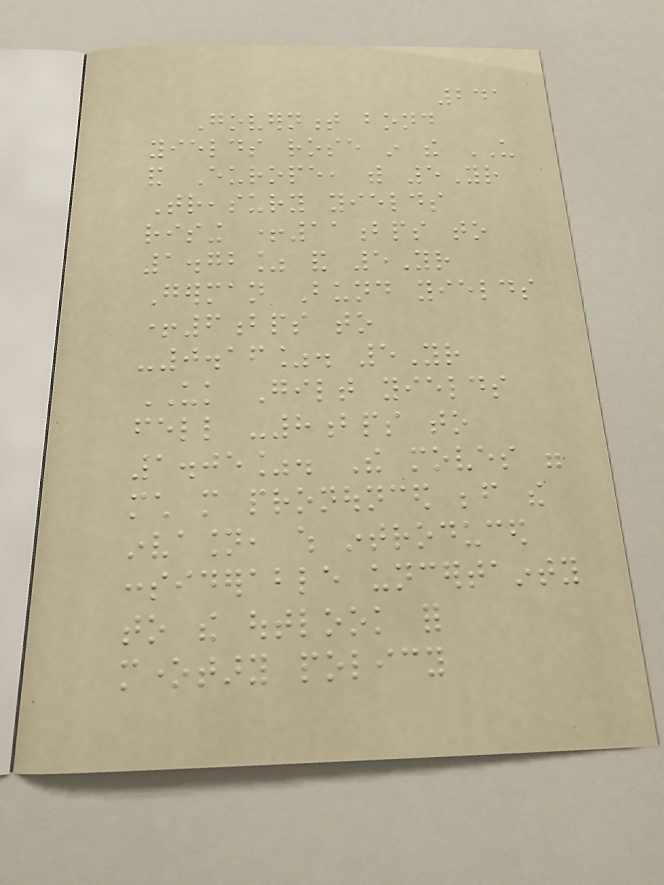241
Government bond
yields rose in the US
and Europe, with 5Yr
Treasury yields
rising +11bps to
1.72% and 5Yr
German Bund yields
+6bps to
-0.16%. 5Yr
UK Gilt yields
fell -8bps to
1.05%. The moves were
much more pronounced before the
invasion, which introduced
considerable uncertainty
to the outlook for
monetary policy
